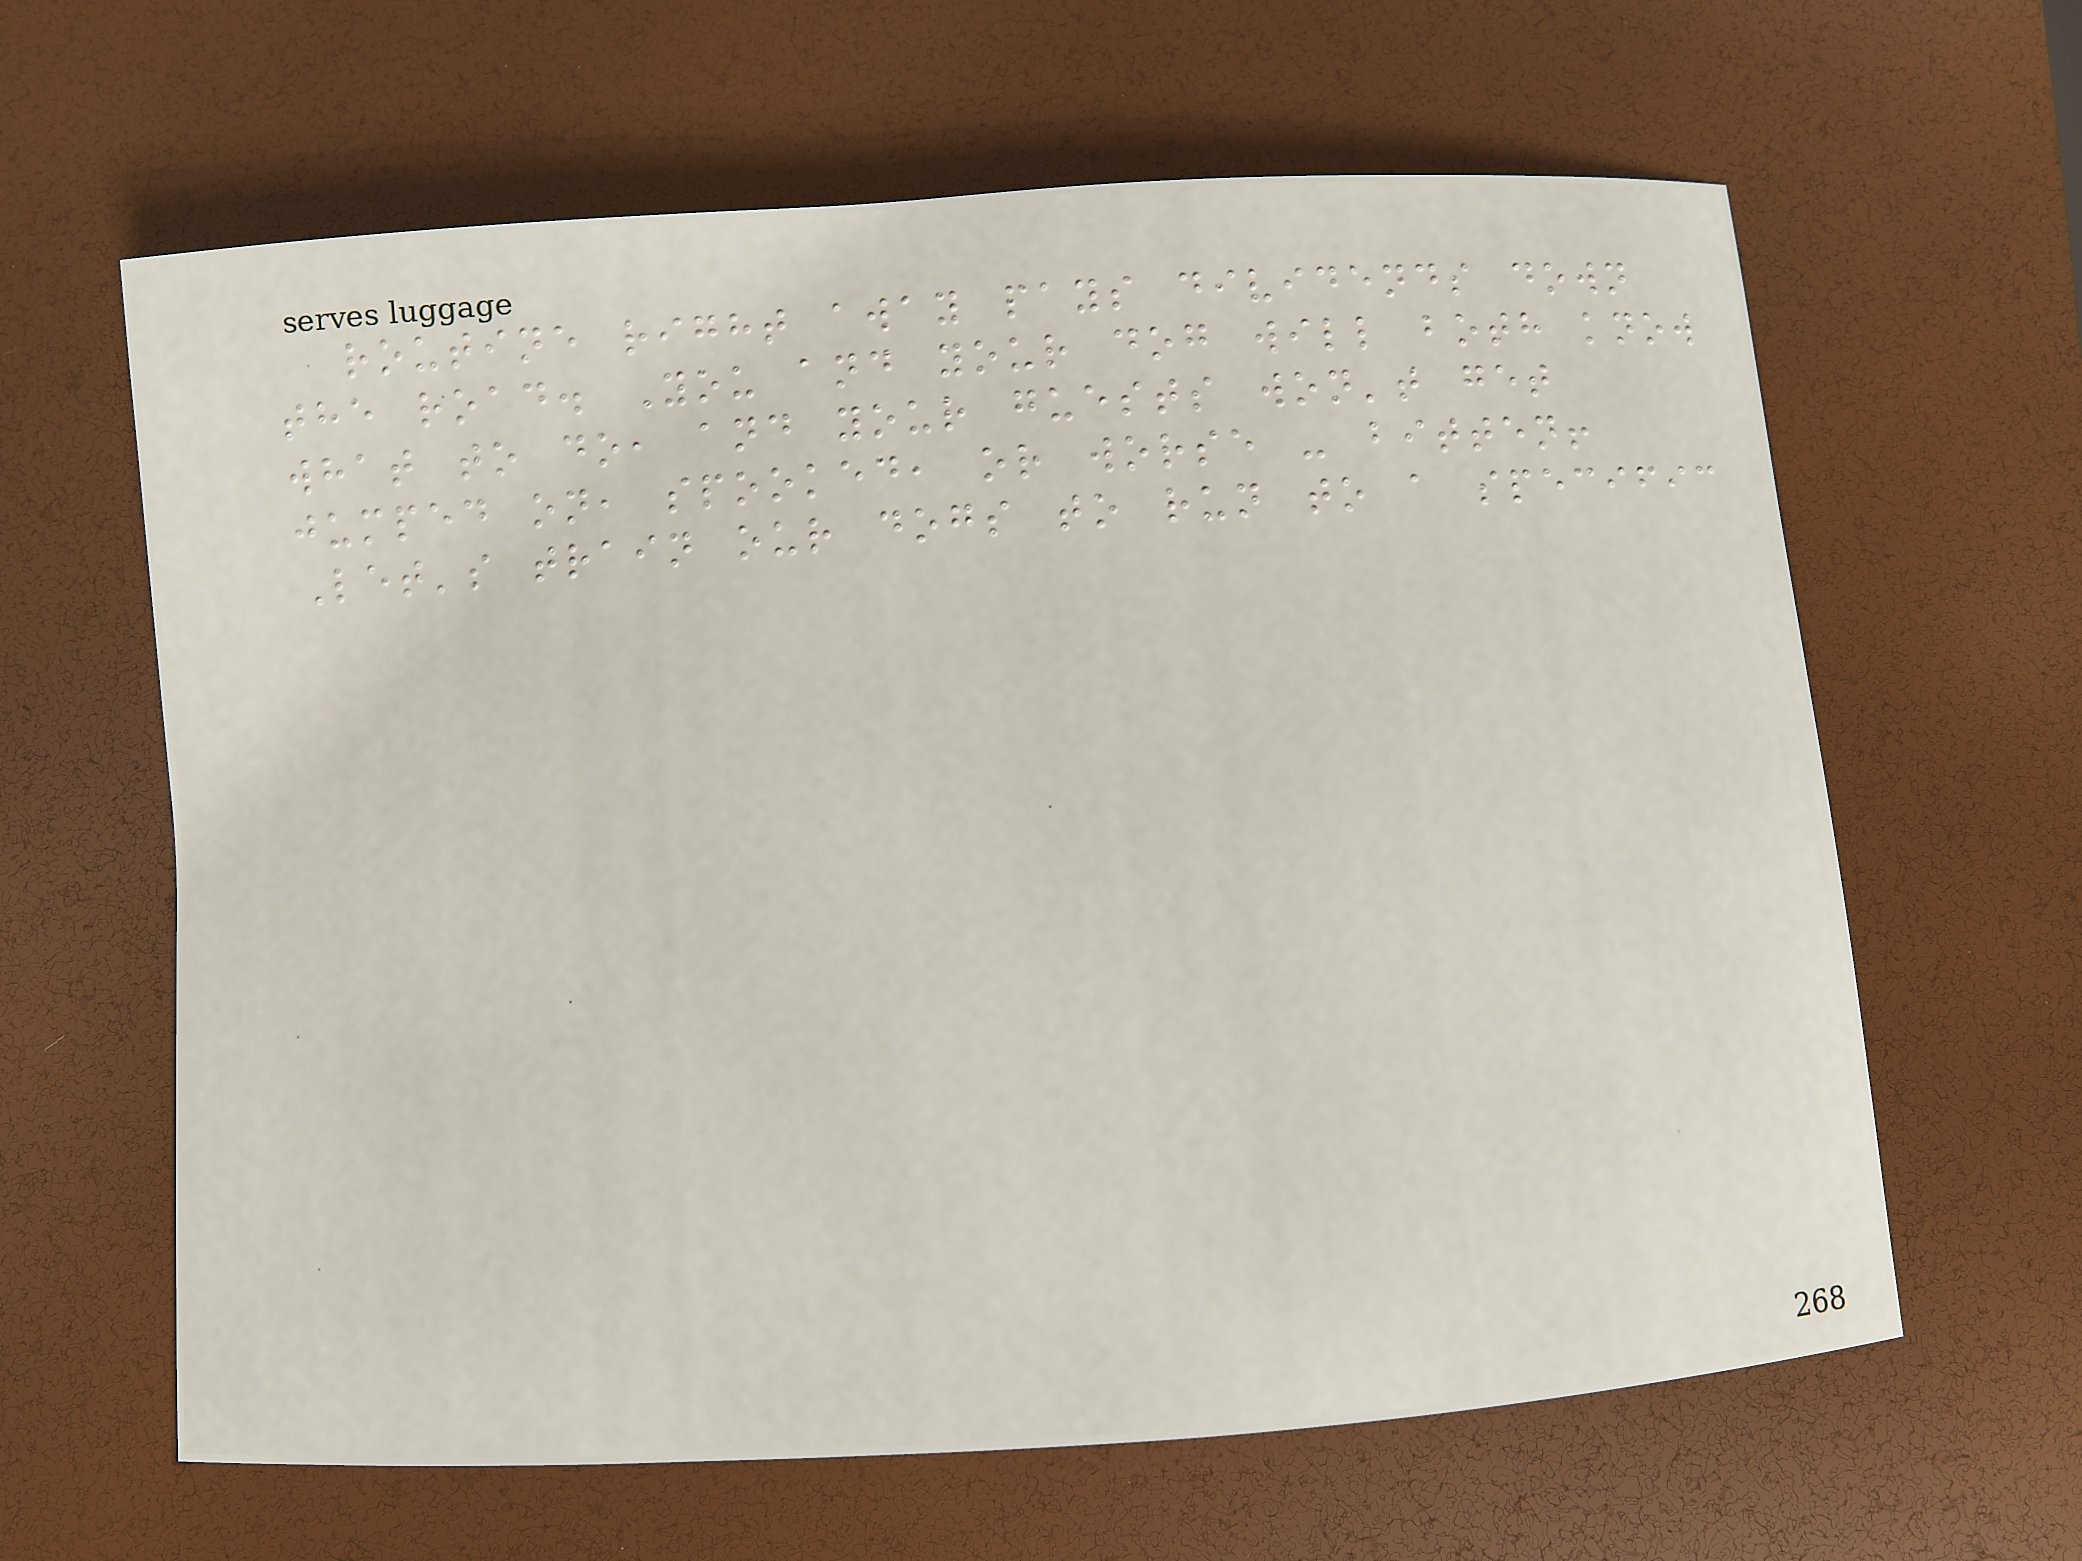routine right away pays dividends down
the road. You and your dog will both know
what to do, and your guests won't get
jumped on, spooked, or worse - bitten!
Let's train our dogs to run to a specific
